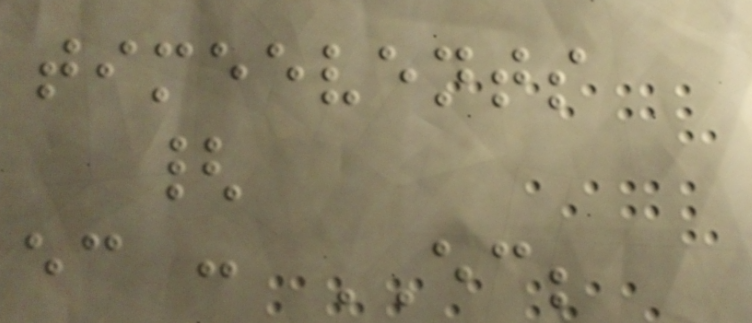timeevents
{
ec : EC;
